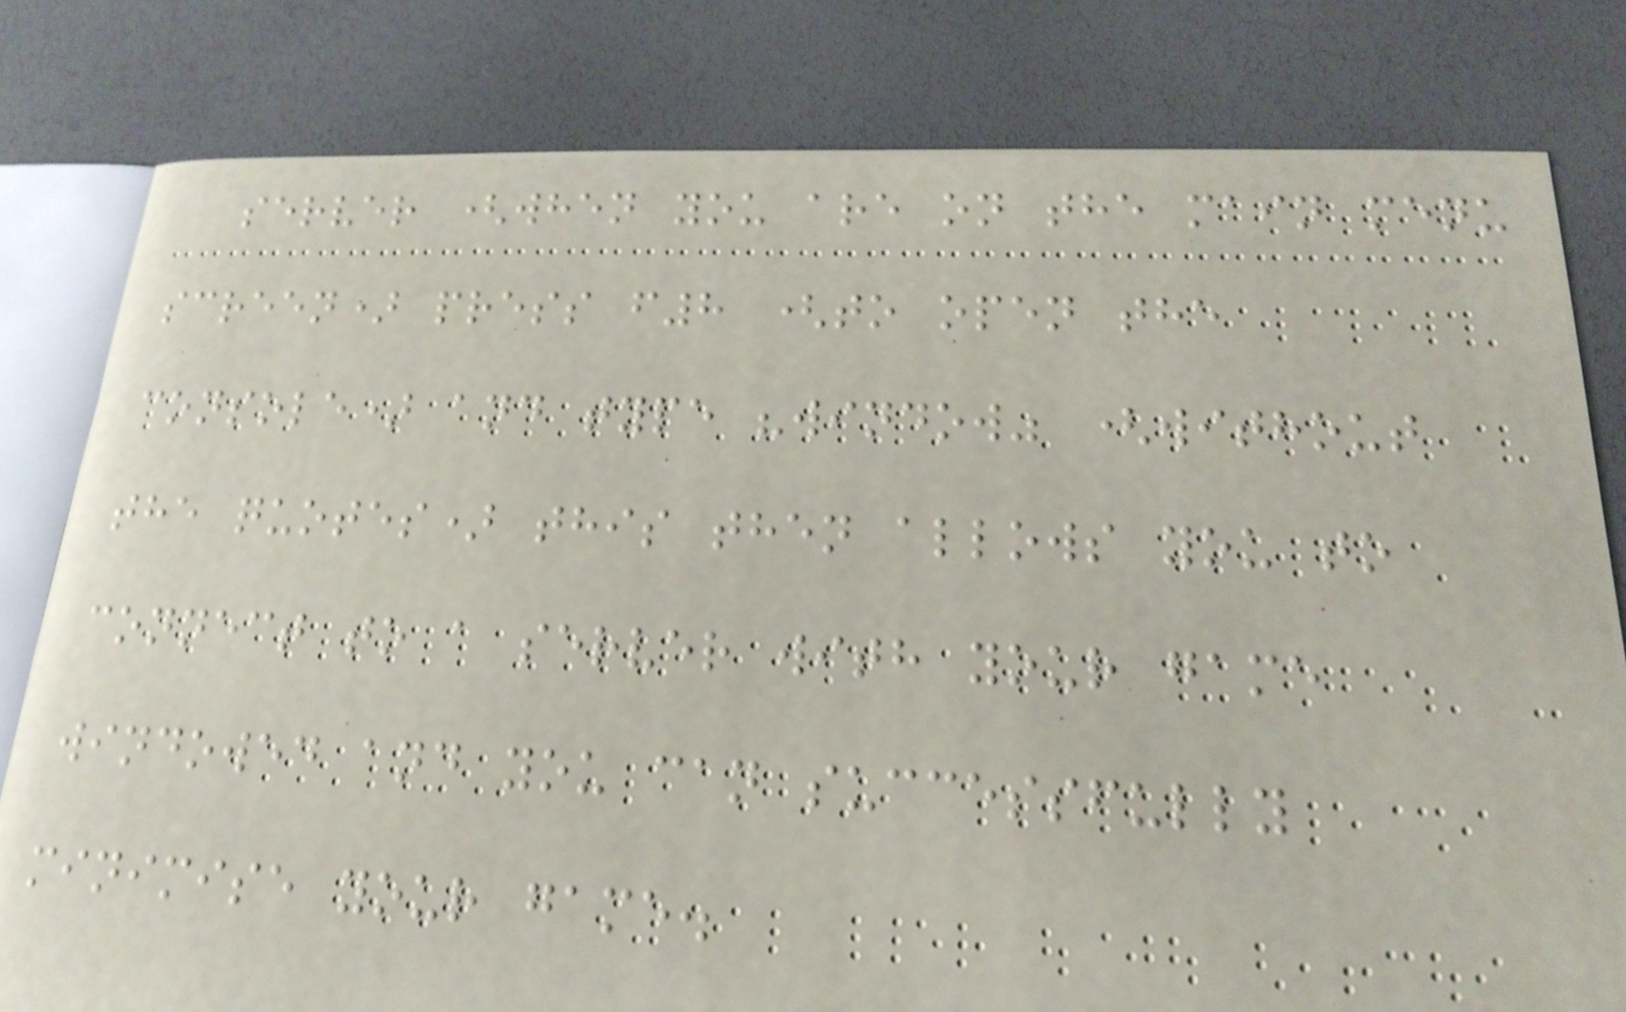server (when you are on the main menu
screen) press f8 (to open the
console) and type "window" (without
the quotes) this then allows you to
connect to a server with your game
windowed and you can successfully
minimise your game.
